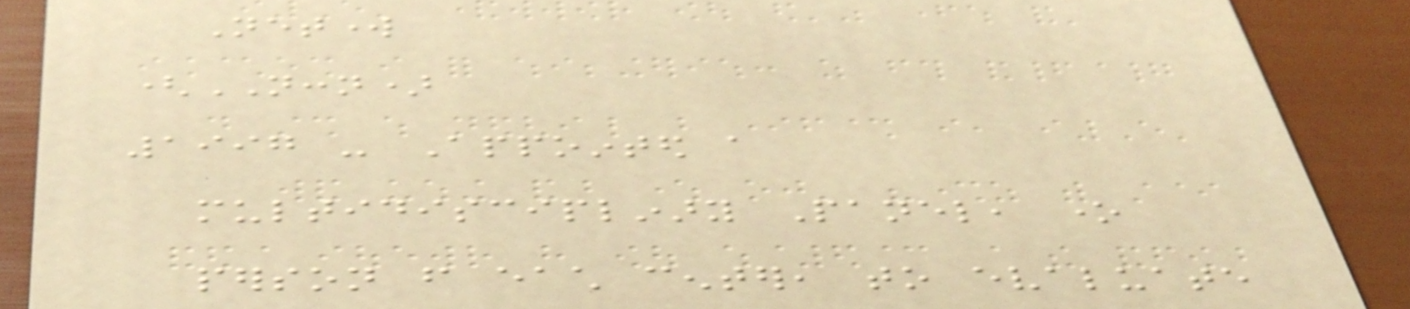Network
(NCCN)
1997 - Appointed a
multidisciplinary Panel, one
person from each center, to evaluate
